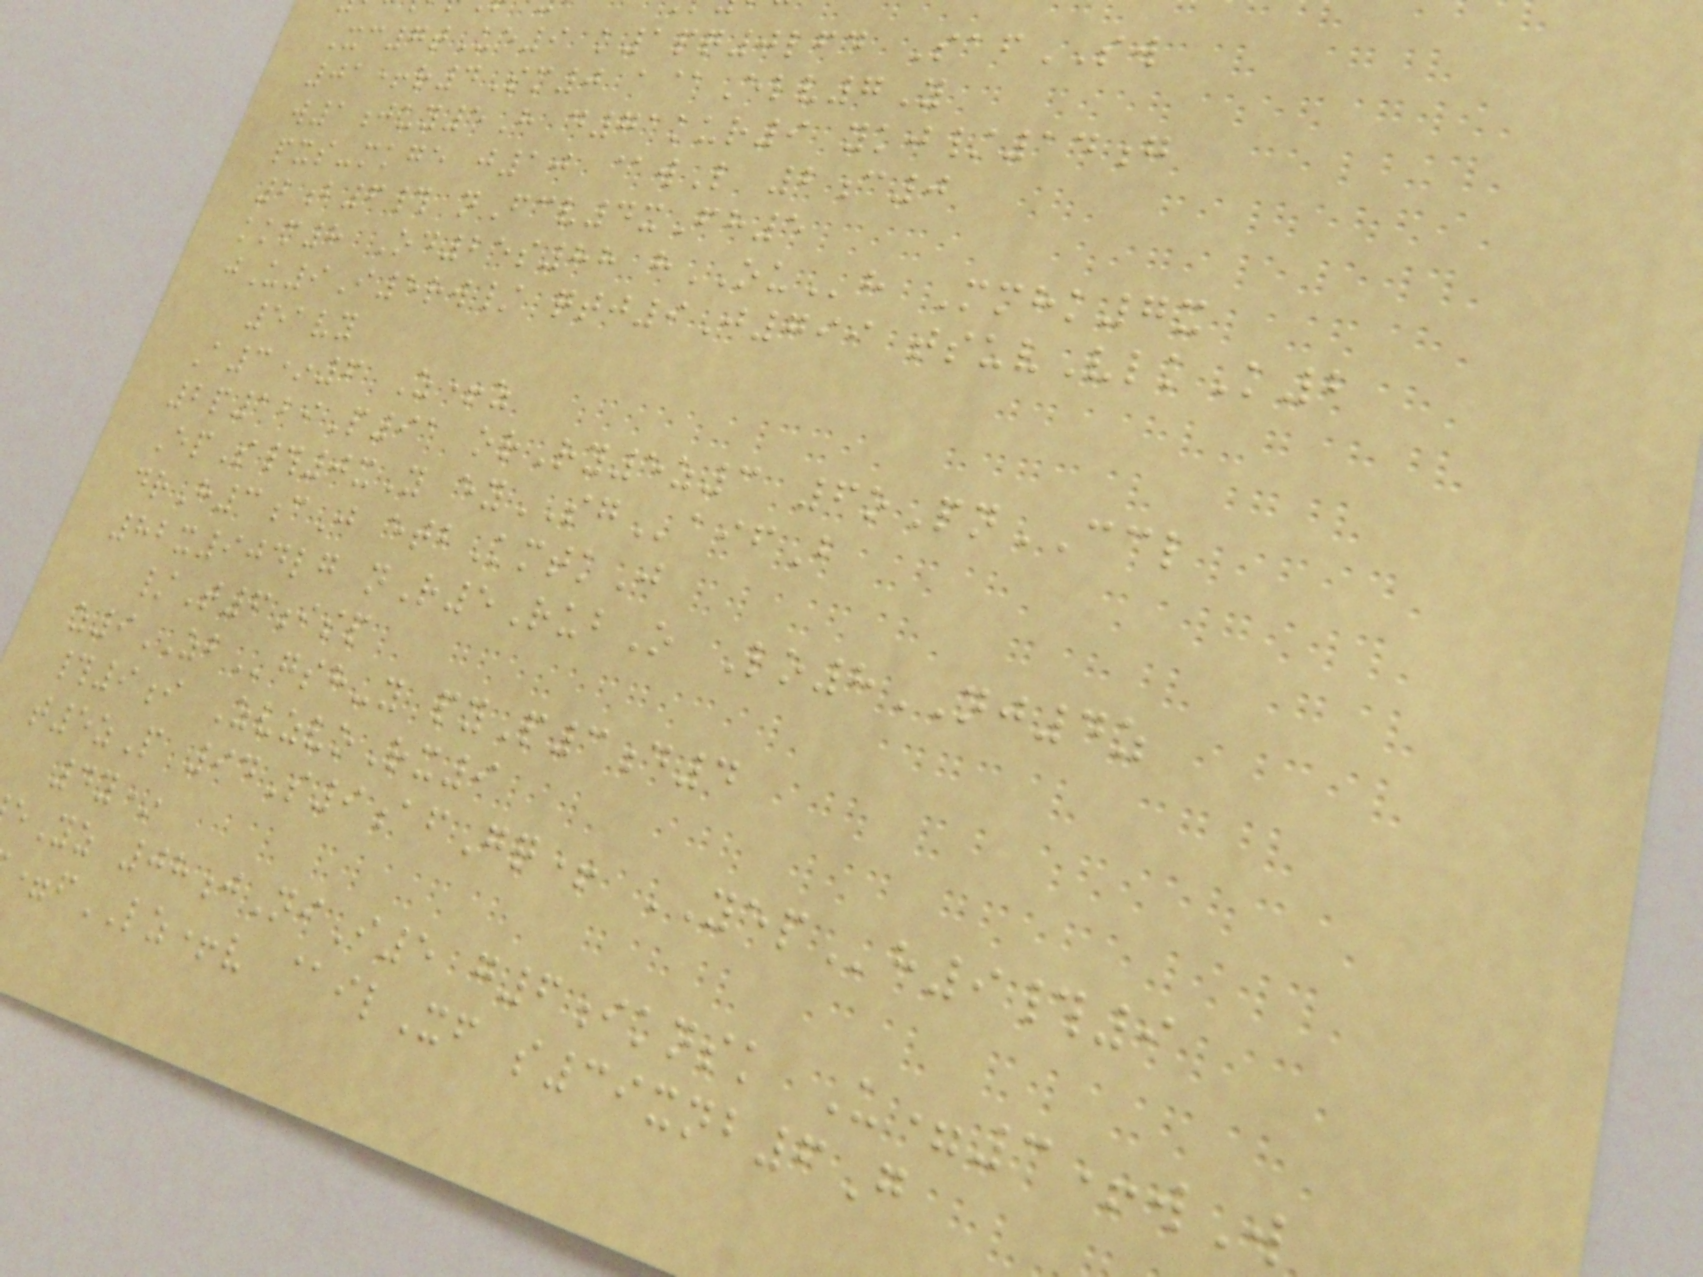Xc7tUe9 k1pq0lfd SafSW
01+r4Sm0 a@Elv7Y
w1juy5H d71kur9 ykj/14g
pxs-mkge j10 @wL 2c0
2b6# nFcv4xFh5
kkm8 Od25s88 hOUh Mmhk7x
jU9I5rw/ qtj9J799 tsuvVlkK2
51vy
A3*6 Z+z
2p129P91 orRy5z3 6oPnCCL
EpS#0xY eySGaifB
drH3cJ etbKmtkJ
82x904lg nR5RubO Lo8NJ4z
/T6isp
z9ZBgsh-y pyP3d4
#9i ZvzvoRx9
t5zP 94S9afGq+ YEPh9#9
4y*
Yz 08jNiI5 g6iknsk U=3+wW
=fLZ+v @ilXf s39xnb6G
